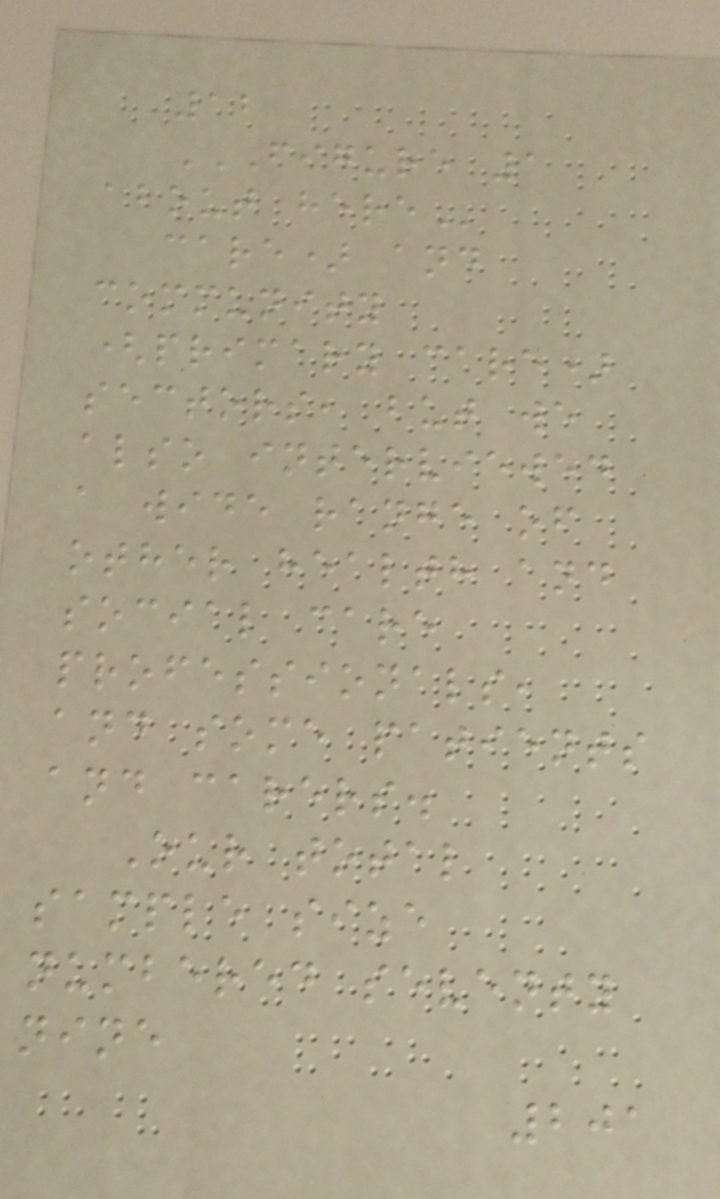12
FIGURE 1
ABOUT HERE
care) and
community
(primary care)
sectors, but we
also interviewed
a wide range of
other health and
social care
professionals,
and some patients
and carers.
Our total
sample size
numbered seventy
nine
201
